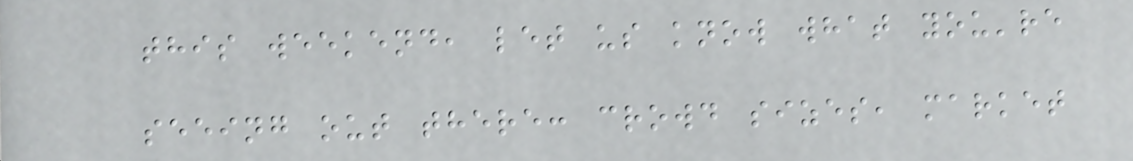this weekend, let us know what you're
seeing out there: crowd sizes, market
